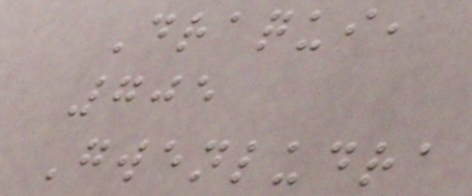Draqui,
705
Gwenludra
